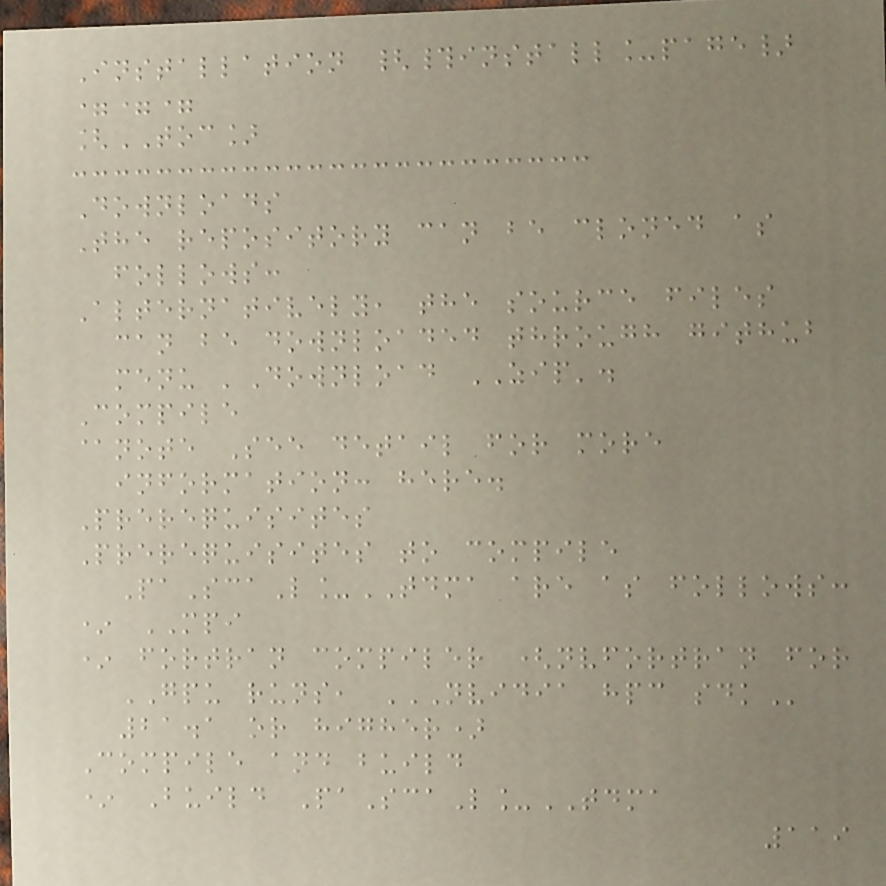Installation {#install_page}
===
[TOC]
Downloads
The repository can be cloned as
follows:
Alternatively, the source files
can be downloaded through github
menu 'Download ZIP'.
Compile
@note See detail for more
information: here.
Prerequisites
Prerequisites to compile
PaScaL_TDMA are as follows:
* MPI
* fortran compiler (nvfortran for
GPU runs, NVIDIA HPC SDK
21.1 or higher)
Compile and build
* Build PaScaL_TDMA
119
